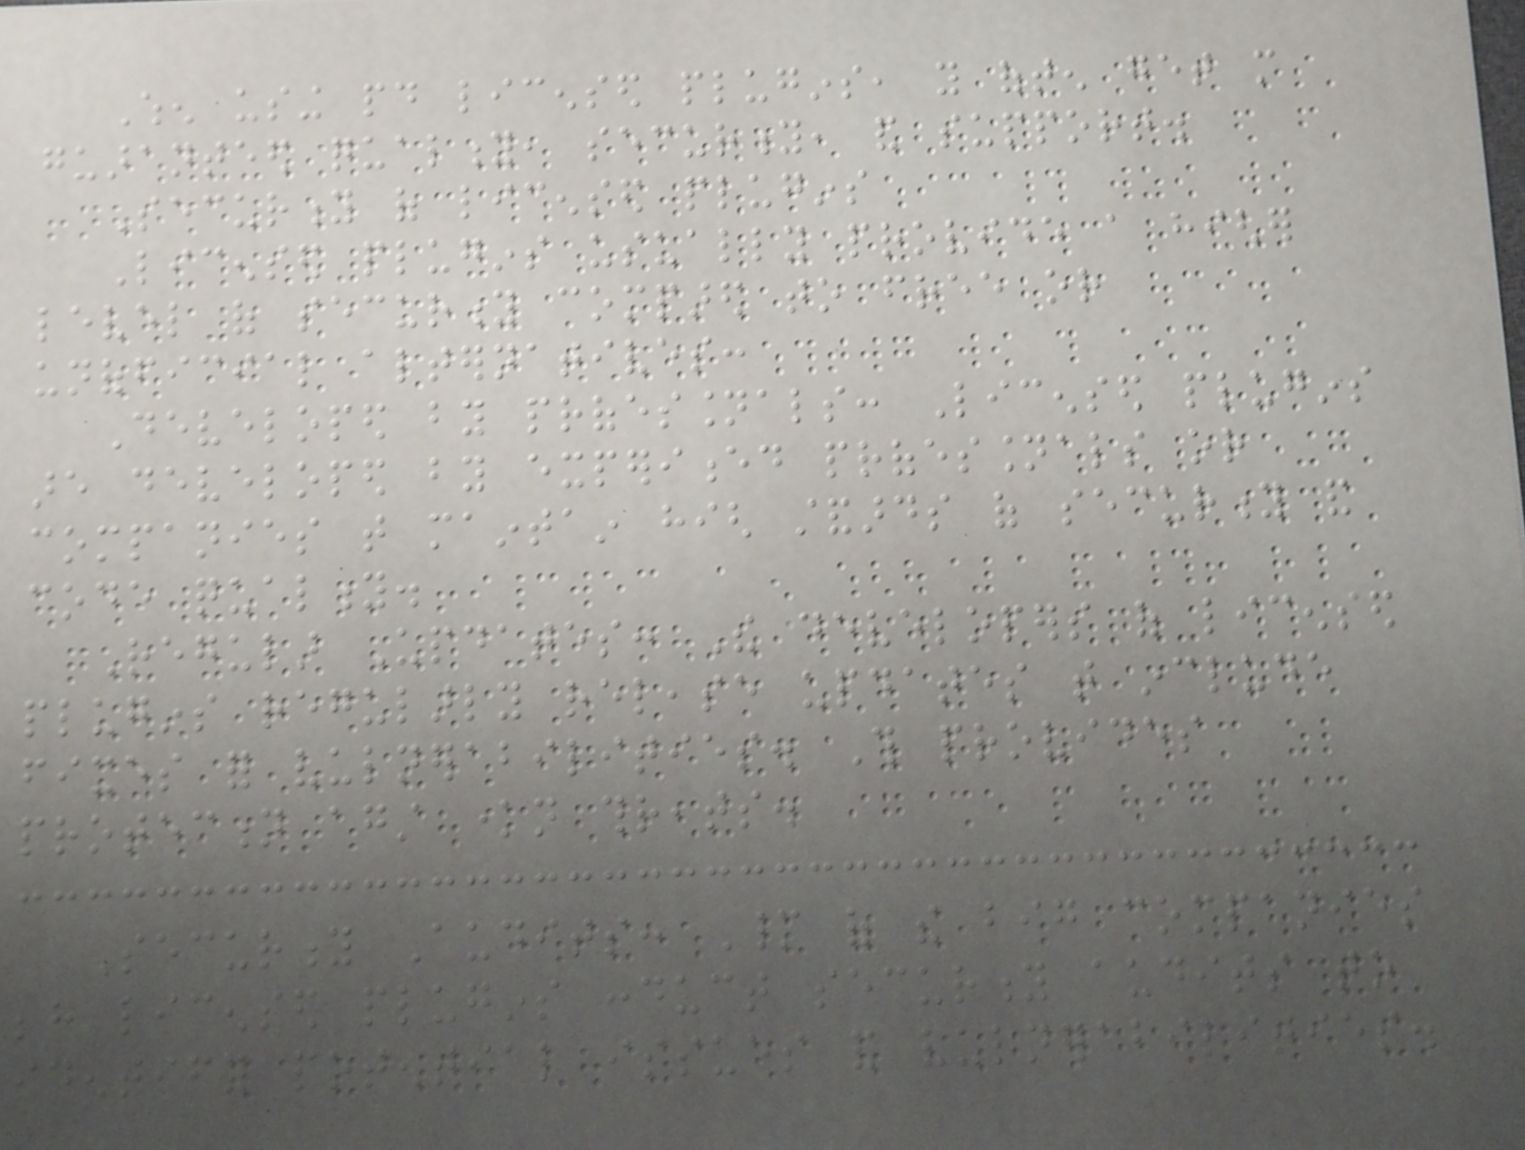When using paid licensed plugins, you often get more
guaranteed quality, security, and support.
Security of licensed plugins
Licensed plugins usually provide a higher
level of security compared to free or
unofficial alternatives:
Developed by professionals: Licensed plugins
are developed by experienced professionals or
companies that maintain high standards of security and
code quality.
Regular Updates: The developers of licensed
plugins regularly release updates that include
fixes for vulnerabilities. This provides
protection against known threats.
Security Audits: Many of the big companies
behind licensed plugins conduct security audits to
identify potential issues and vulnerabilities.
